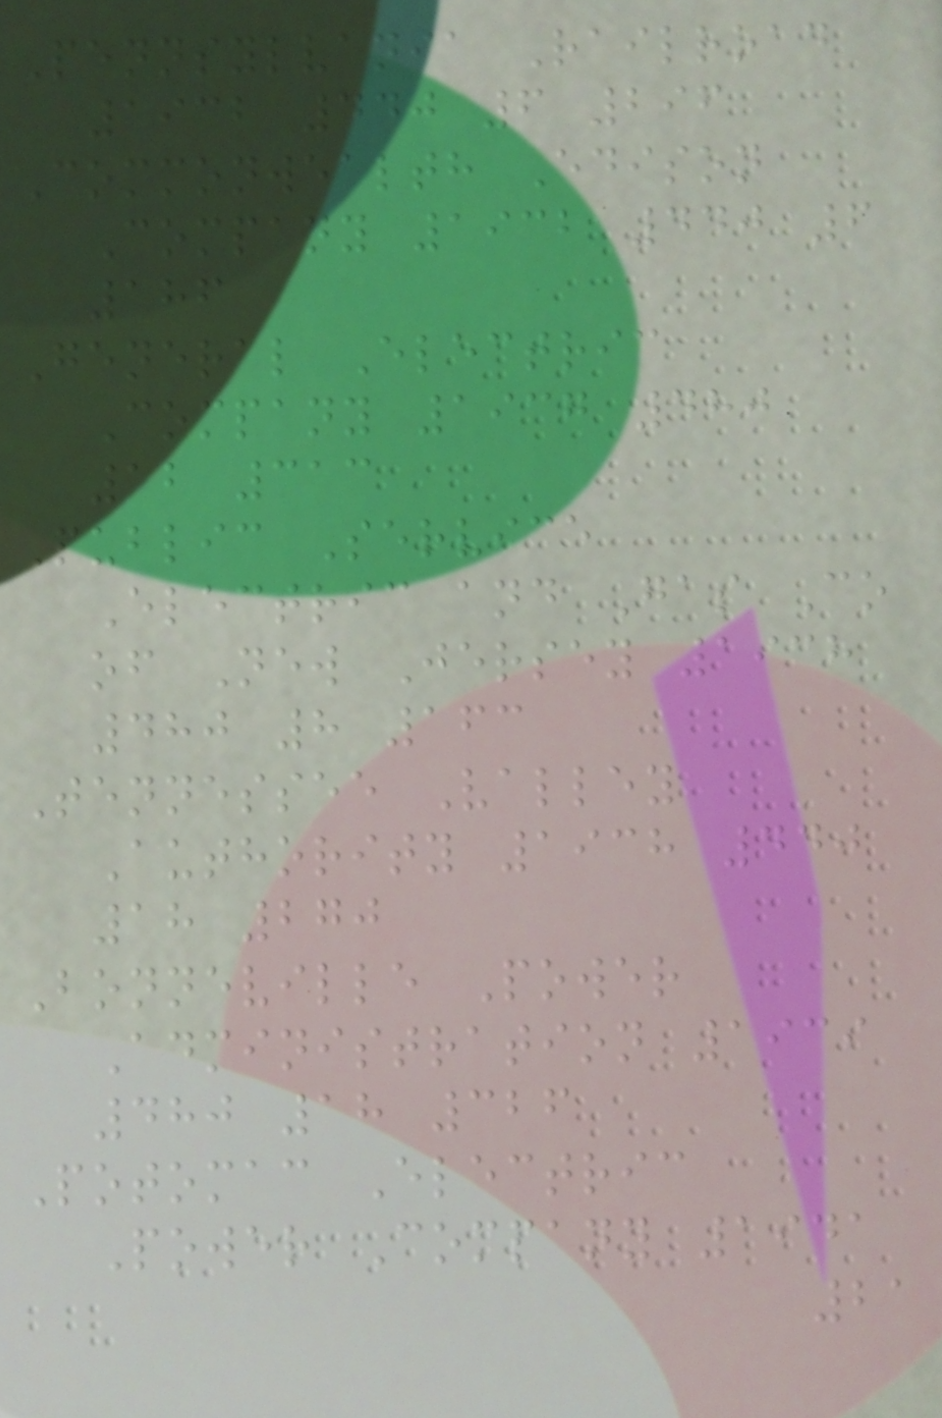Pennsylvania Railroad
1932 440 6 296
Commonwealth Edison
Company 1932 440 6
186
General Electric
Company 1937 480
12 313
Public Service
Electric and Gas Co
of New Jersey 1938
480 8 163
Tennessee Valley
Authority 1938 440
18 270
Bonneville Power
Administration 1939
480 18 326
Potomac Electric
Power Company 1941
21
